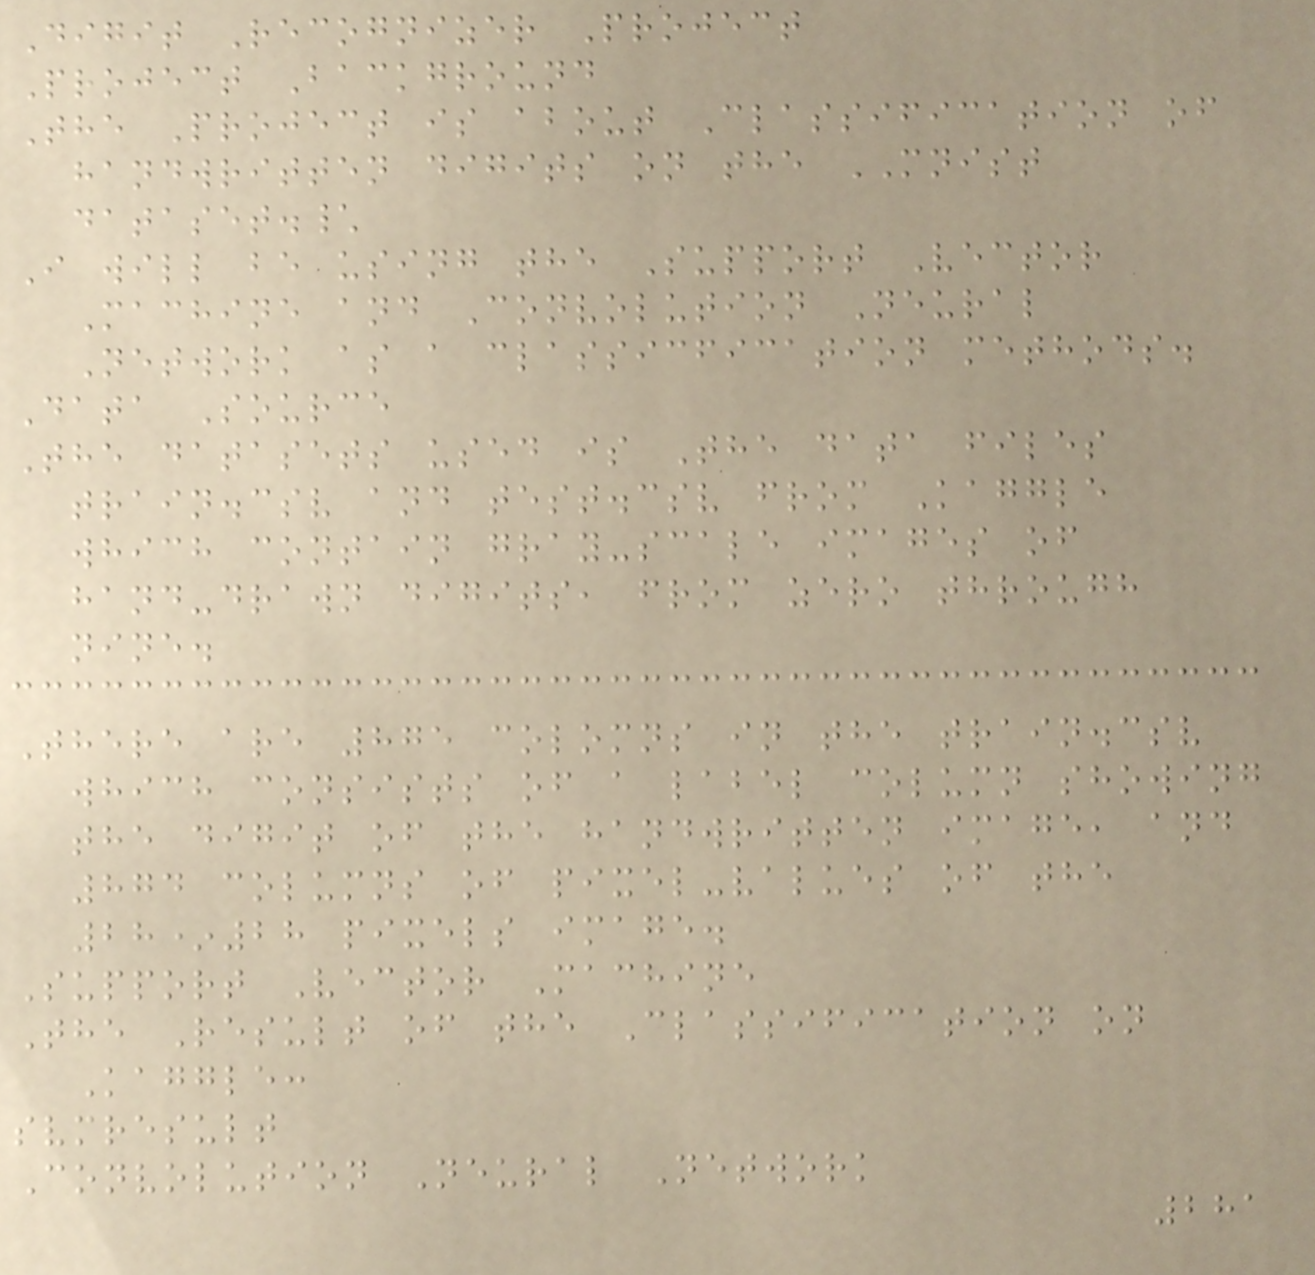Digit Recognizer Project
Project Background
The Project is about Classification of
handwritten digits on the MNIST
dataset.\
I will be using the Support Vector
Machine and Convolution Neural
Network as a classicfication methods.
Data Source
The datasets used is The data files
train.csv and test.csv from Kaggle
which contain gray-scale images of
hand-drawn digits, from zero through
nine.
There are 875 colomns in the train.csv
which consists of a label column showing
the digit of the handwritten image, and
874 columns of pixel-values of the
28*28 pixels image.
Support Vector Machine
The Result of the Classification on
Kaggle:
svmresult
Convolution Neural Network
281
